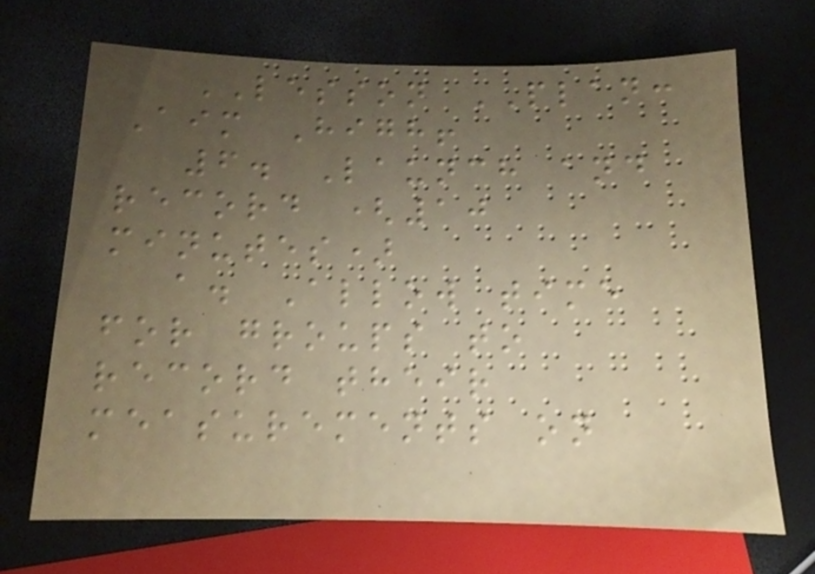LESSON PLAN:
Aim High!
6. Launch and
record (10
minutes)
a. Allow time
for groups to
record their
measurements on
